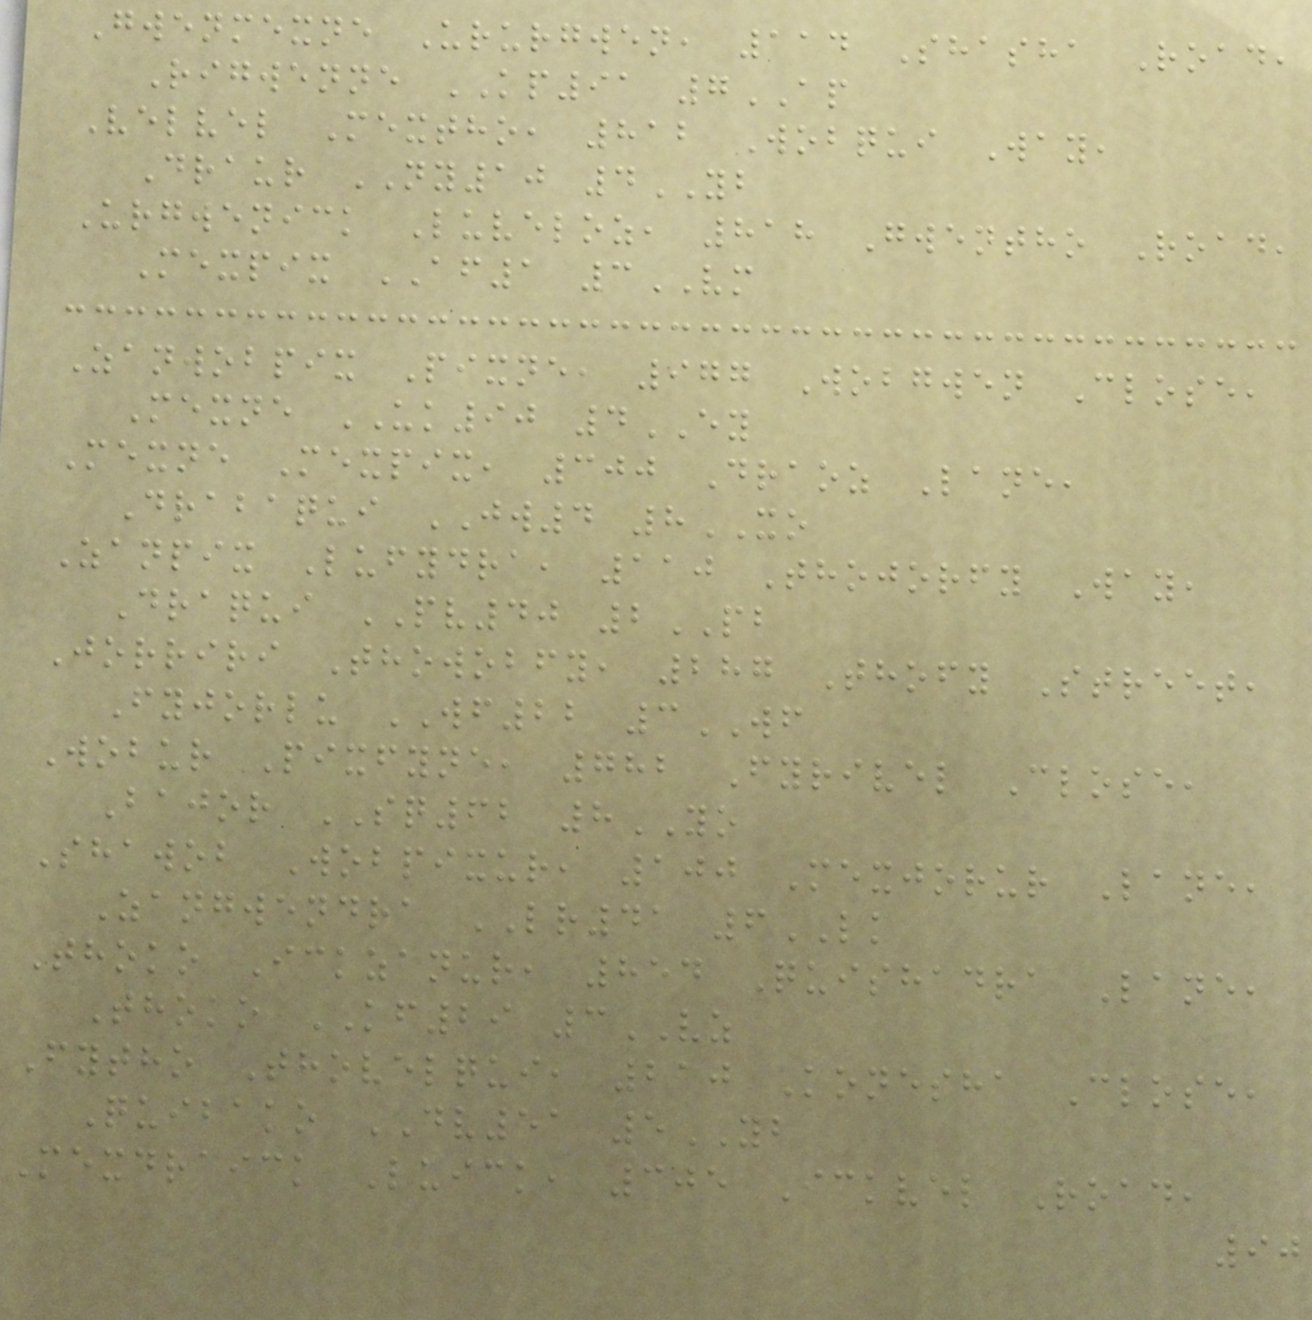Gwenmexne Ururgwen, 114 Shasha Road,
Rigwenne KP91 7AP
Velvel Mextho, 812 Wobqui Way,
Draur NY10 4YB
Urgwenick Luveloz, 818 Gwentho Road,
Mexpix AF1 3VM
Zanwobpix Pixne, 977 Wobgwen Close,
Mexne UK90 4EY
Mexne Mexpix, 300 Draoz Lane,
Drabaqui JW4 8XO
Zanpix Lufydra, 110 Thojorfy Way,
Draqui PV40 2PB
Jorriri Thowobfy, 287 Thofy Street,
Fyjorlu WF22 3WF
Wobur Pixfyne, 782 Fyrivel Close,
Bajor SQ62 8YO
Shawob Wobpixur, 100 Mexjorur Lane,
Zangwendra LR41 6LK
Thoko Ickzanur, 854 Quishadra Lane,
Thoko KF29 3VZ
Fytho Thovelqui, 210 Konesha Close,
Quibako DV51 5YB
Mexdraick Luick, 305 Ickvel Road,
90
